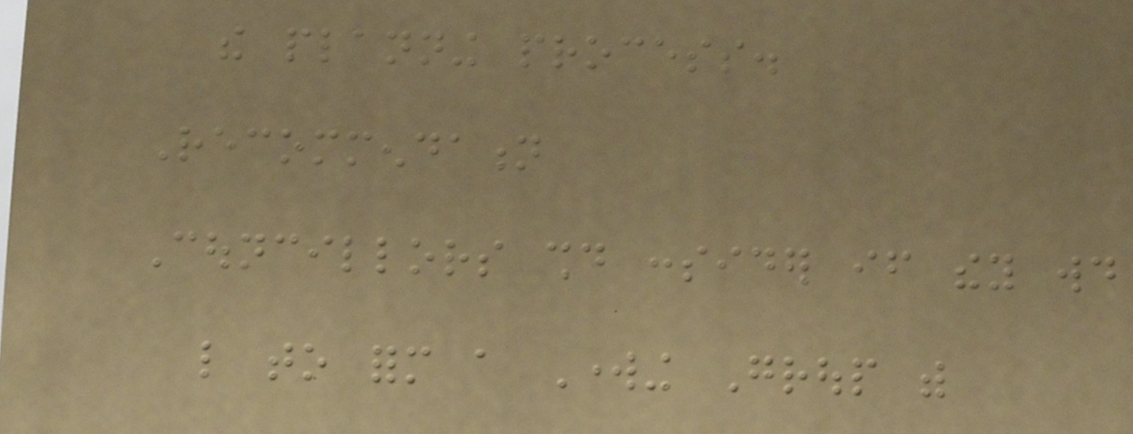the planning process.
Recommendation
Councillors should consider if they would
like to form a Working Group with
